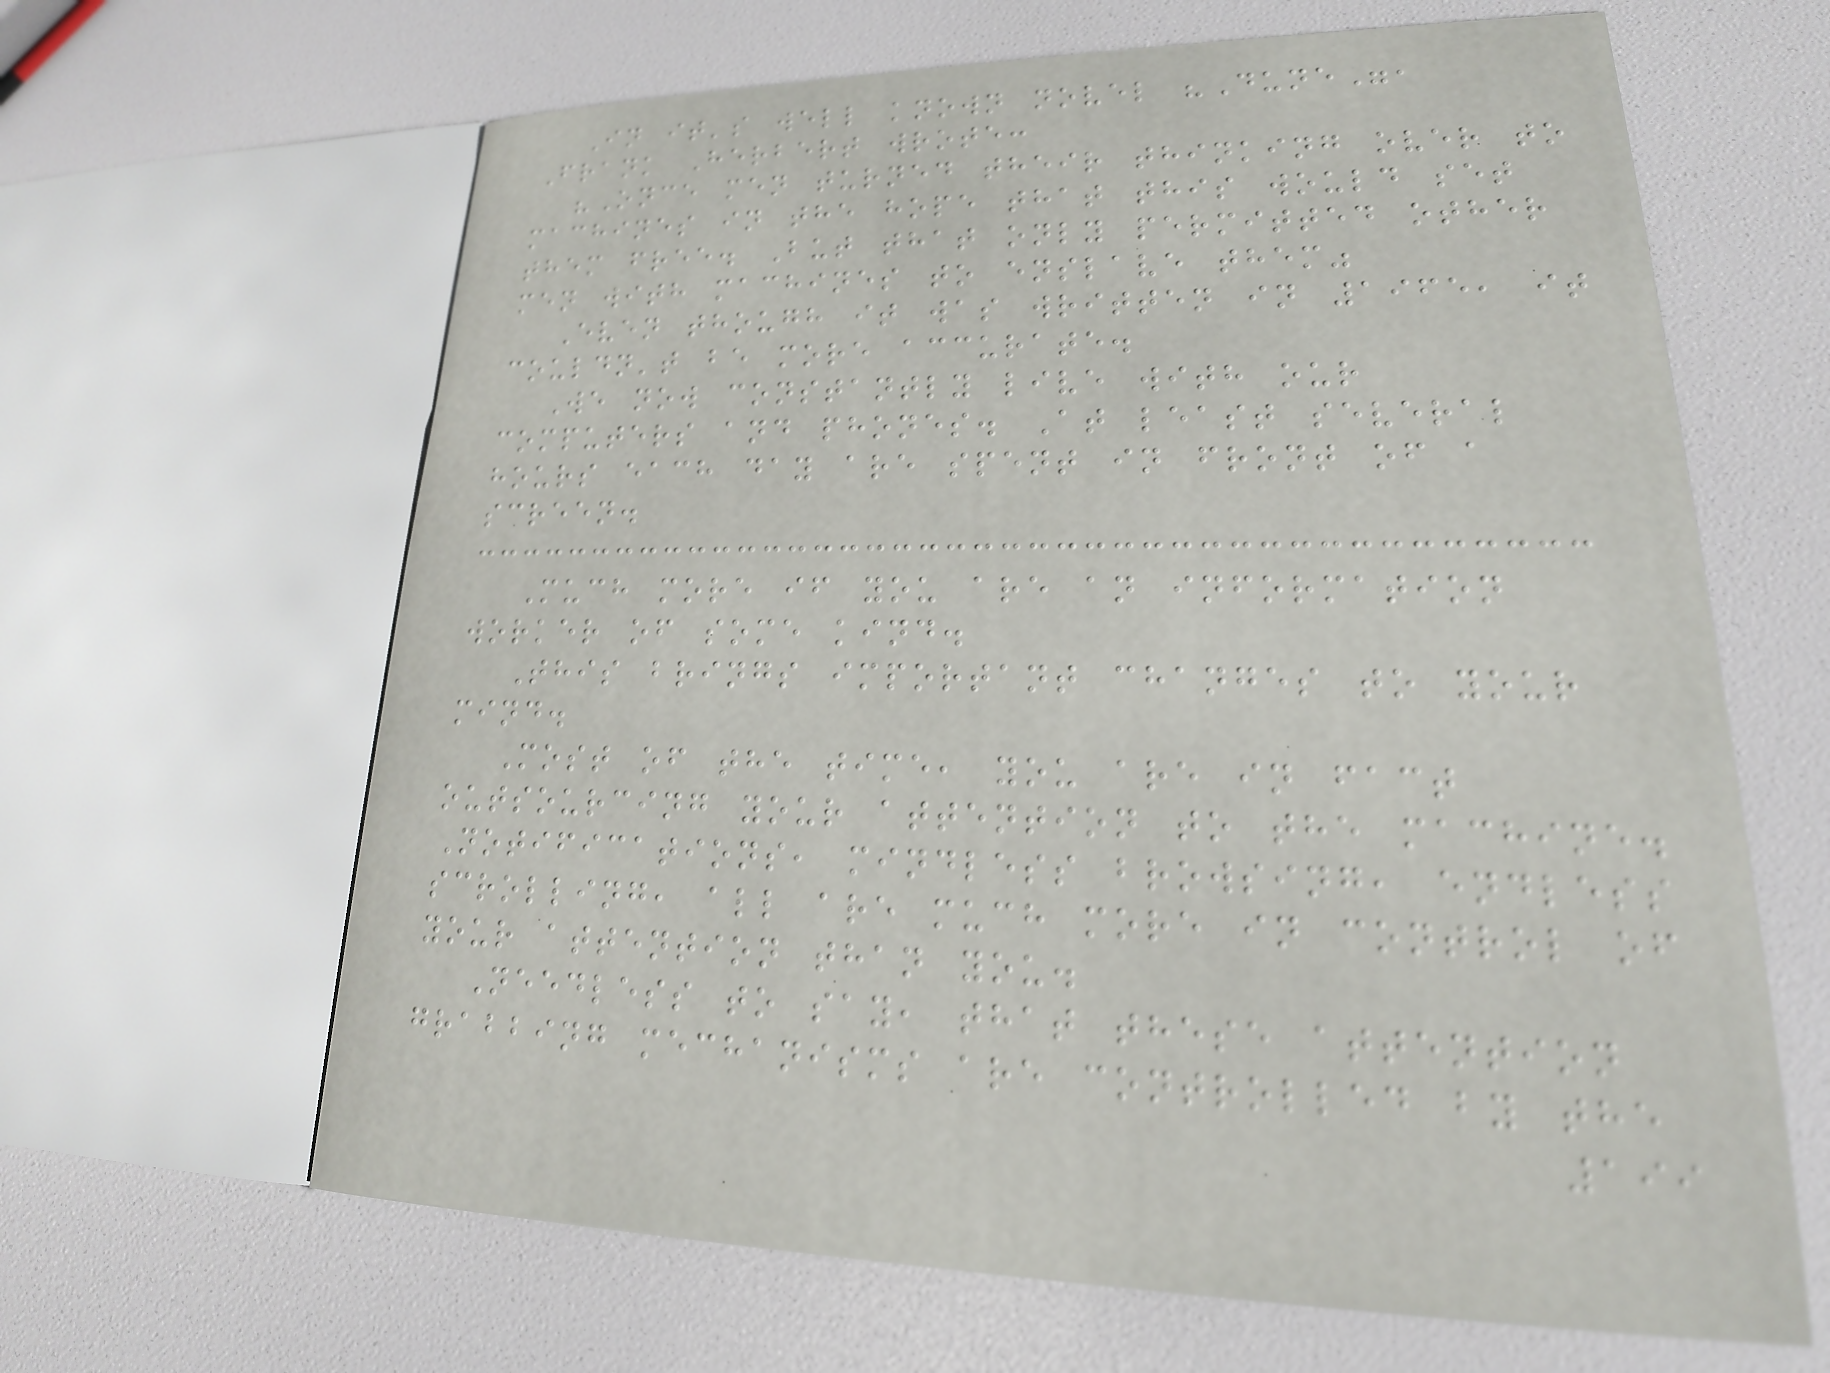In it's well known novel "Dune",
Frank Herbert wrote:
"Once men turned their thinking over to
machines in the hope that this would set
them free. But that only permitted other
men with machines to enslave them"
Even though it was written in 1965, it
couldn't be more accurate.
We now constantly live with our
computers and phones. At least several
hours each day are spent in front of a
screen.
Much more if you are an information
worker of some kind.
This brings important changes to your
mind.
Most of the time, you are in fact
outsourcing your attention to the machine.
Notifications, mindless browsing, endless
scrolling, all are much more in control of
your attention than you.
Needless to say, that these attention
grabbing mechanisms are controlled by the
199
